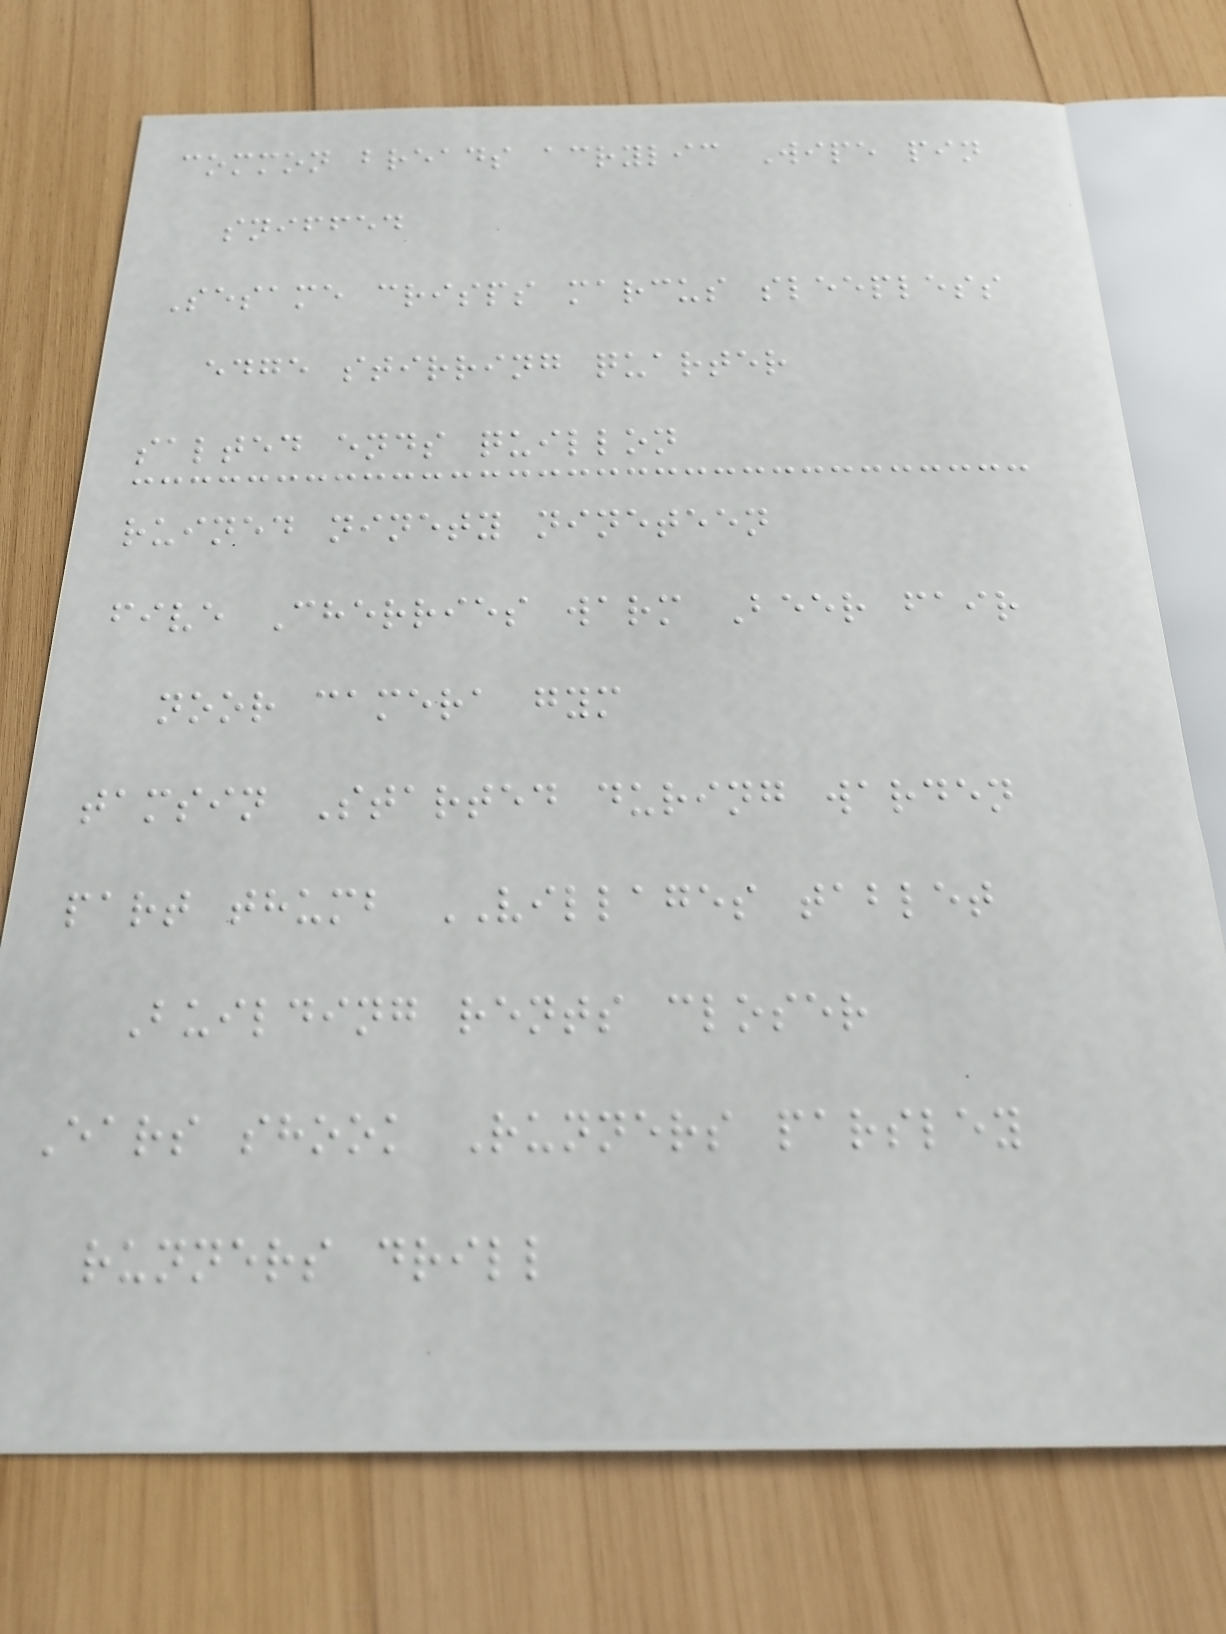common breads acrylic Wipe pin
sniffed
Sesame crisps marcus sleepless
edge stirring quarter
salted ends quillon
ruined ninety nineteen
five Cherries warm Beer fair
noor camera gym
tamsin Started during warden
part thumb VILLAGES tablet
Building rents closer
Ears shook Runners parsley
runners drill
